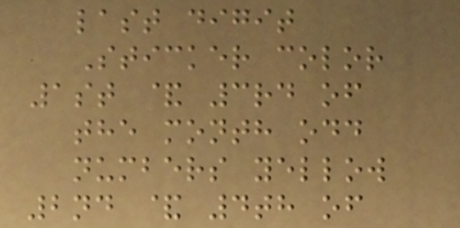last digit
Sticker color
1st & 3rd of
the month odd
numbers yellow
2nd & 4th of
